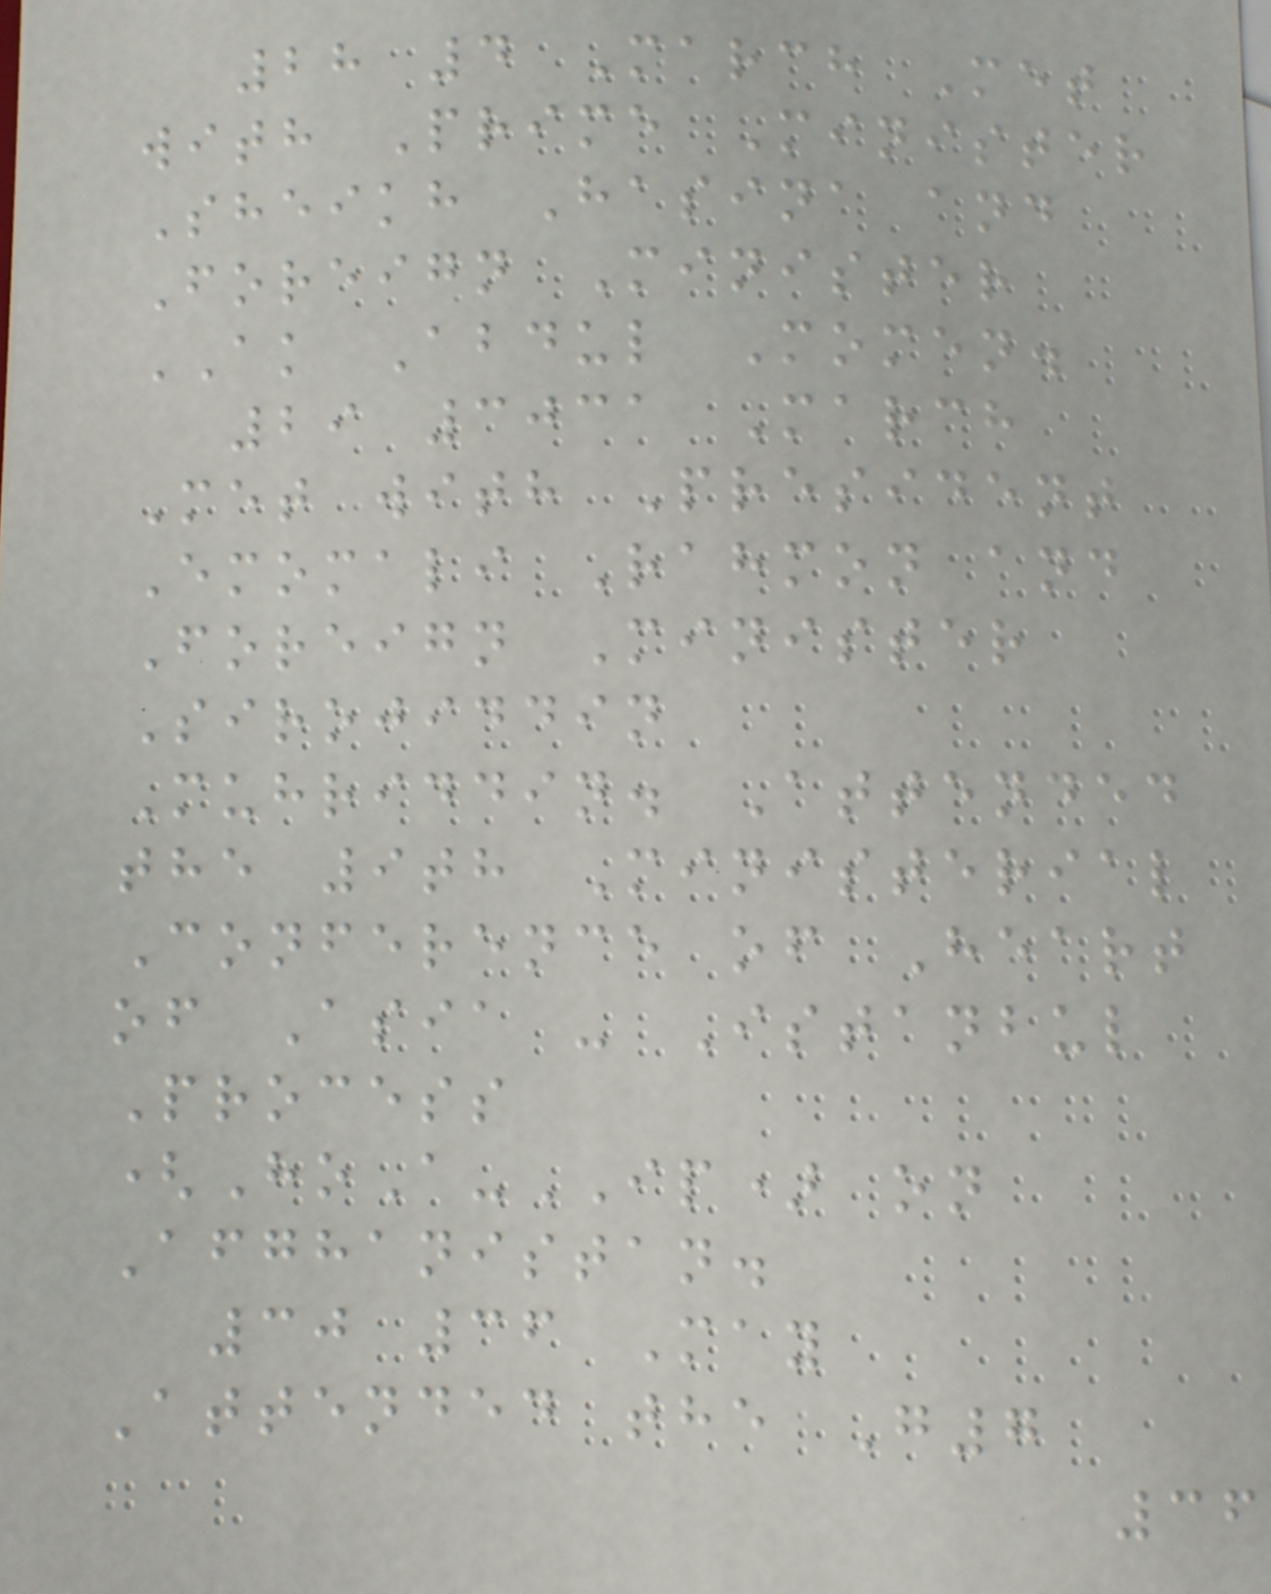28 4 March Met
with Prime Minister
Sheikh Hasina and
Foreign Minister
AK Abdul Momen.
29 3031 March
Met with President
Emomali Rahmon and
Foreign Minister
Sirojiddin
Muhriddin. Attended
the 9th Ministerial
Conference of Heart
of Asia - Istanbul
Process
(HoA-IP) on
Afghanistan.
30 36 May
Attended the G7
36
